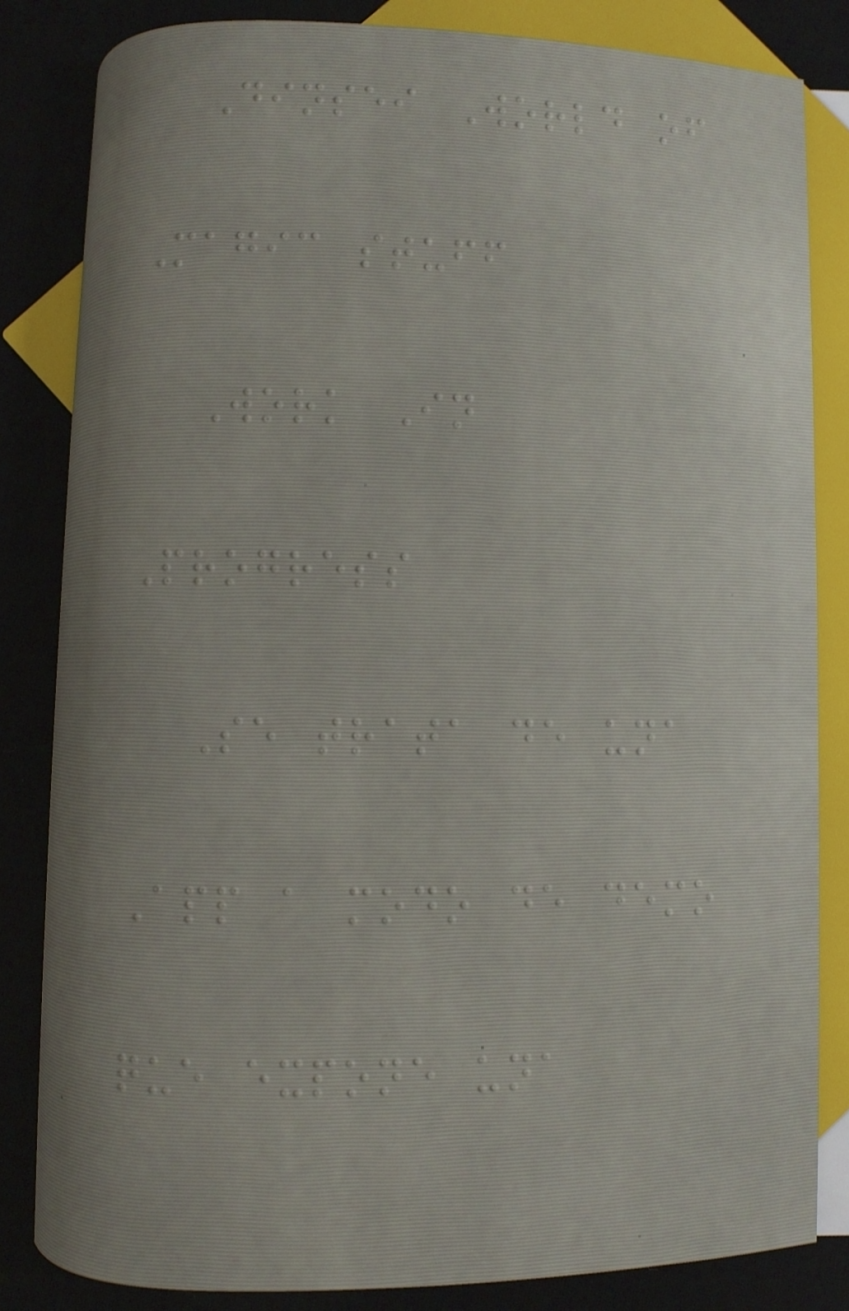Dinsei World of
Magic stuff
Work In
Progress
Se trata de una
App a modo de demo
que expone una
